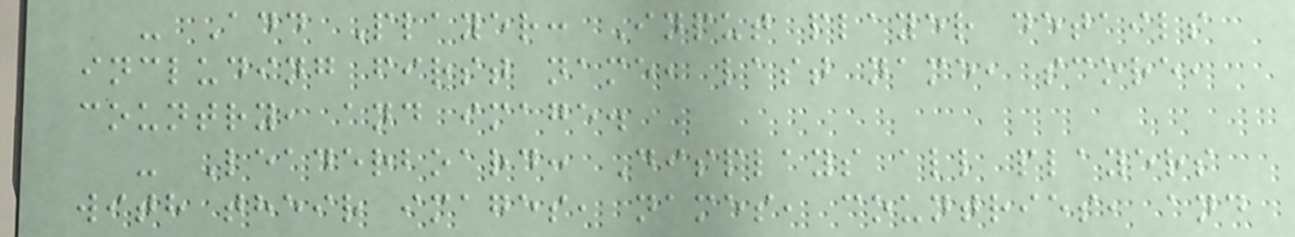- Add Player: Input player details
including first name, last name, score,
country, and image.
- Leaderboard: Displays all players
with their images, names, countries, and
